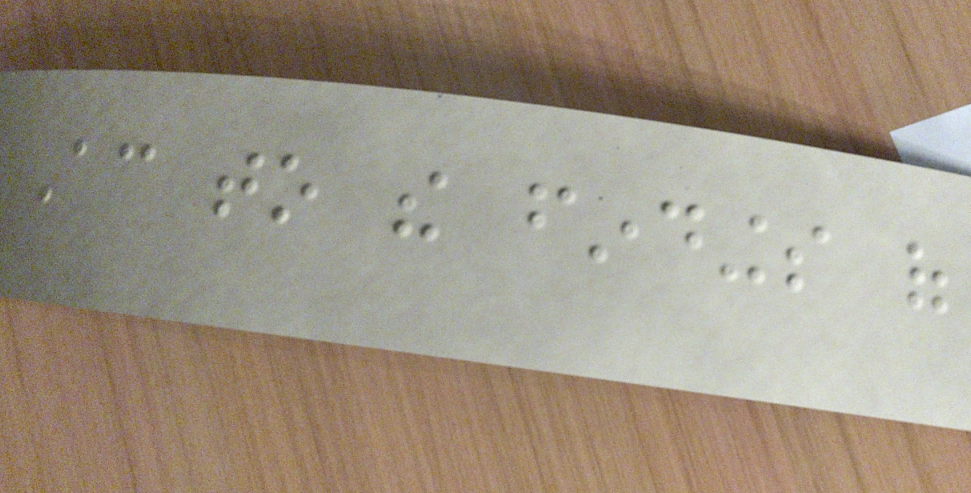According to the findings of
